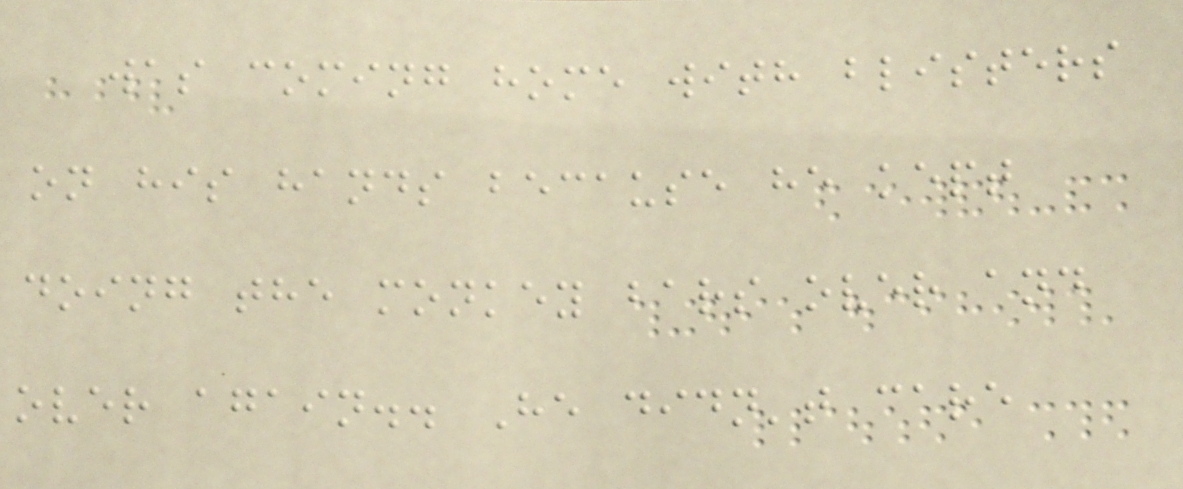was coming home with blisters
on his hands because he kept
doing the monkey bars over and
over again.. He didn't care
